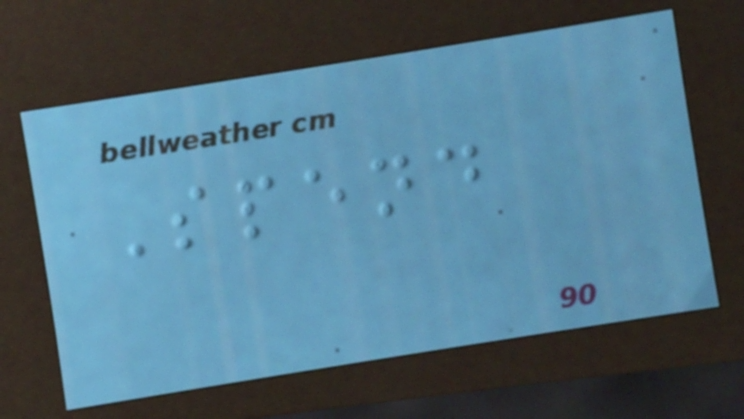Spend
